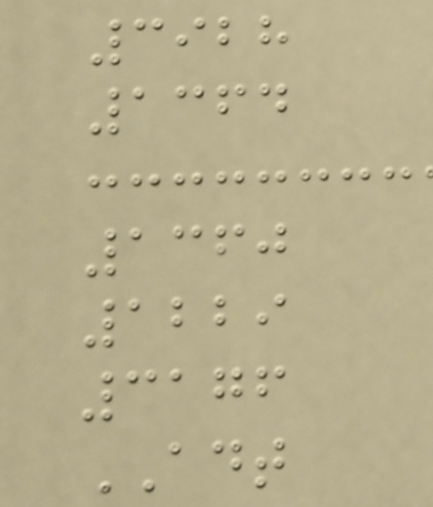3928
1364
1360
1229
3176
ADT
